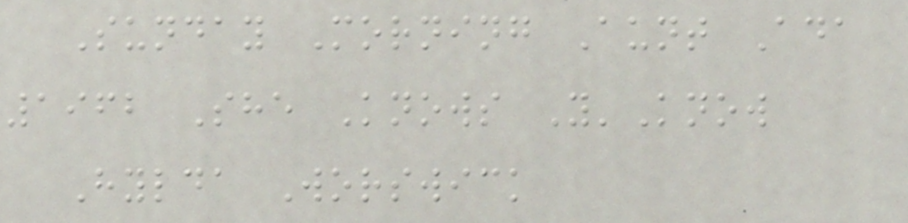Sunday Morning Aunt Ada
1962 She Knows Y'Know
Hylda Worswick
